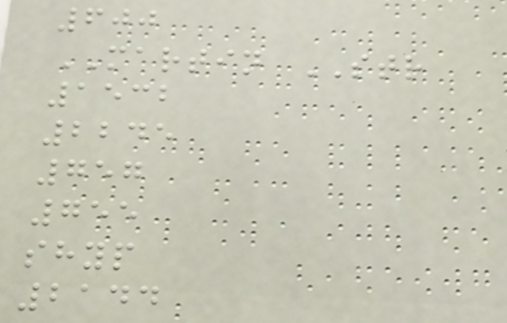600
MARTIN STR
1532
2245
757
755
shyp
2144
